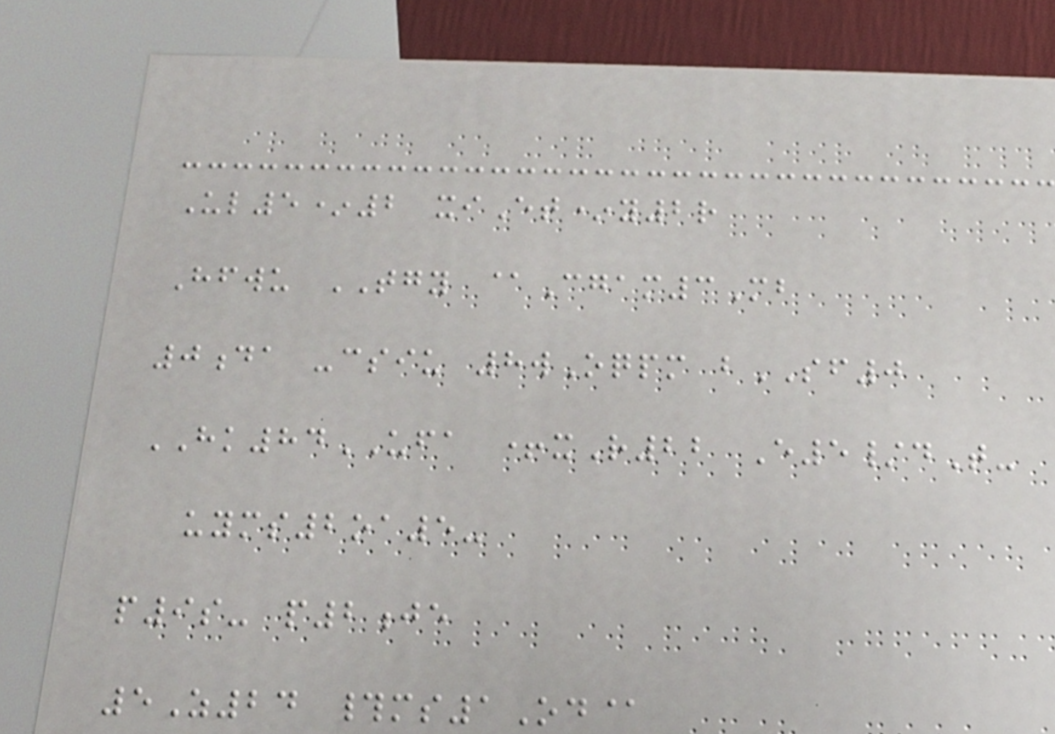Ul5*2 xiEt*y2r
Hfwu TGY @Cgam3Mb
0da -csiu 8wOqpm bSF0
HK84UFA +xR22 E5/dT-
uyms2oa5-
p9s- p2je
5Z24 #ms1Od@
